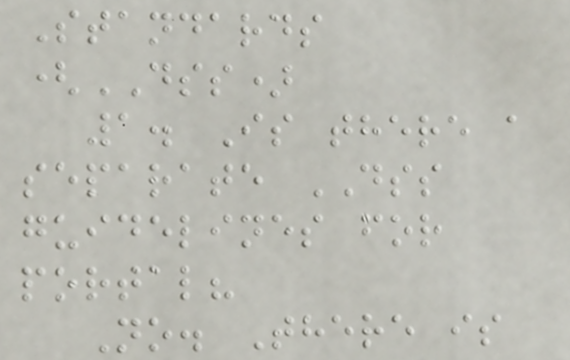Standards
(DSS)
1. Is there a
separate DSS
guidelines for
portal?
No. There is
